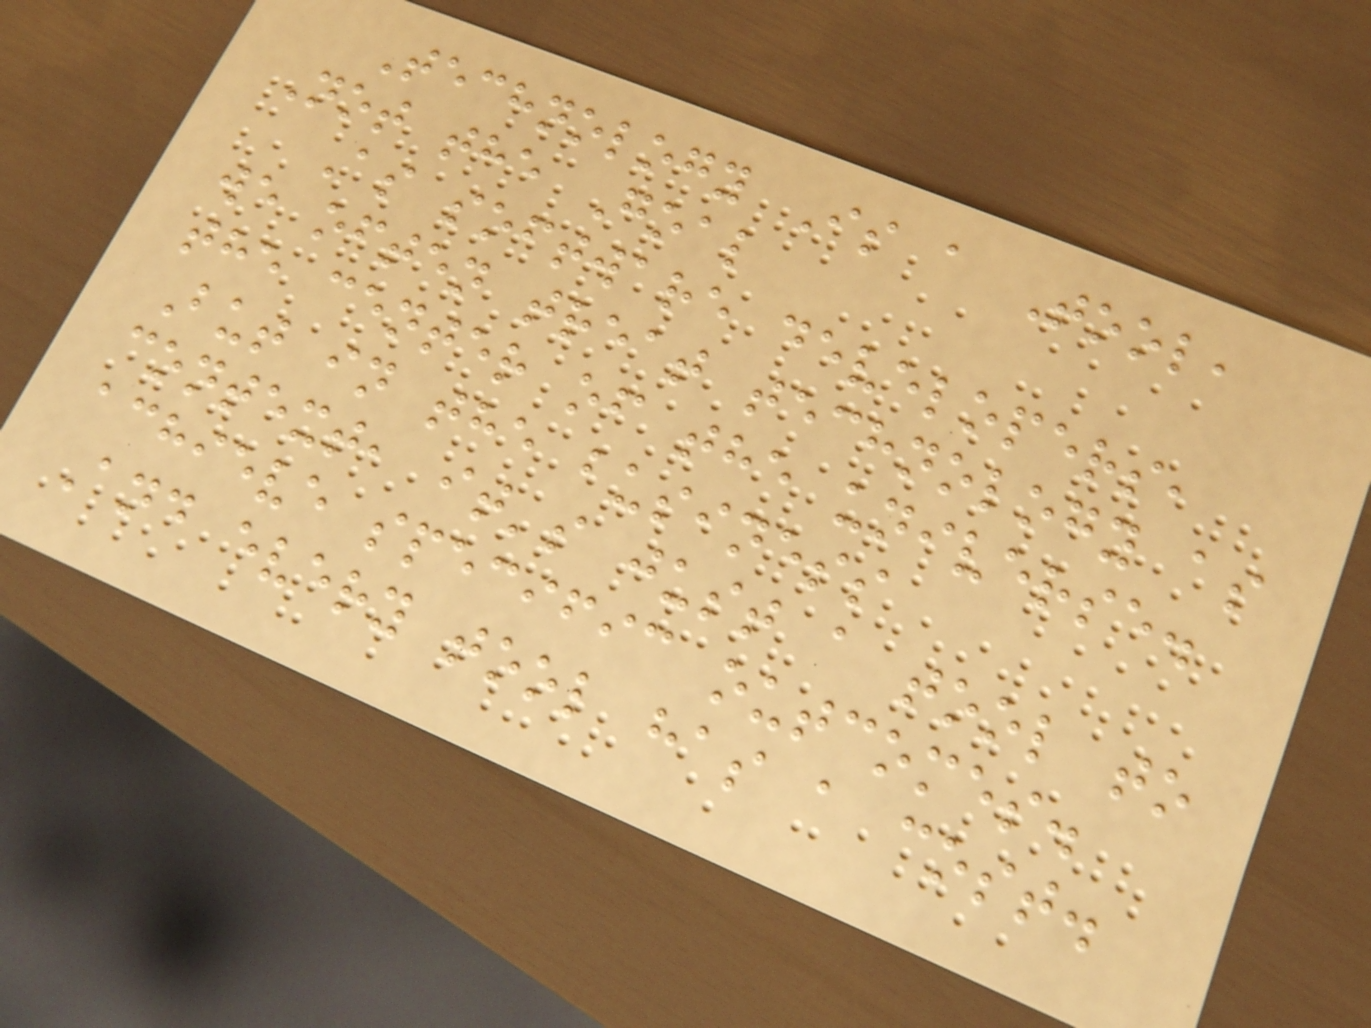Technology Is a Tool,
Not the Goal
As software developers,
we often treat technology as
the center of the universe.
But in the business
context, it's just a tool to
achieve specific outcomes.
And every tool has a cost.
